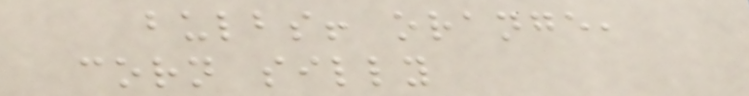bulbs! orange,
corn silly
